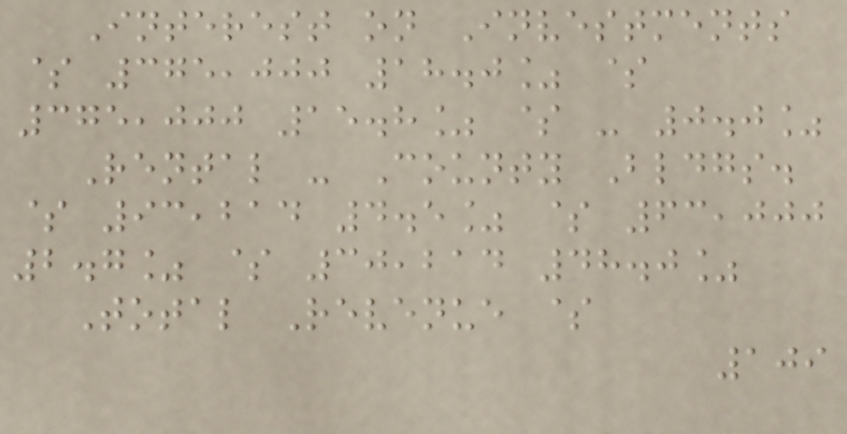Interest on Investments
$ 375,000 18.0% $
375,000 15.8% $ - 0.0%
Rental - County Bldgs.
$ 93,214 4.5% $ 63,000
2.7% $ 30,214 48.0%
Total Revenue $
109
